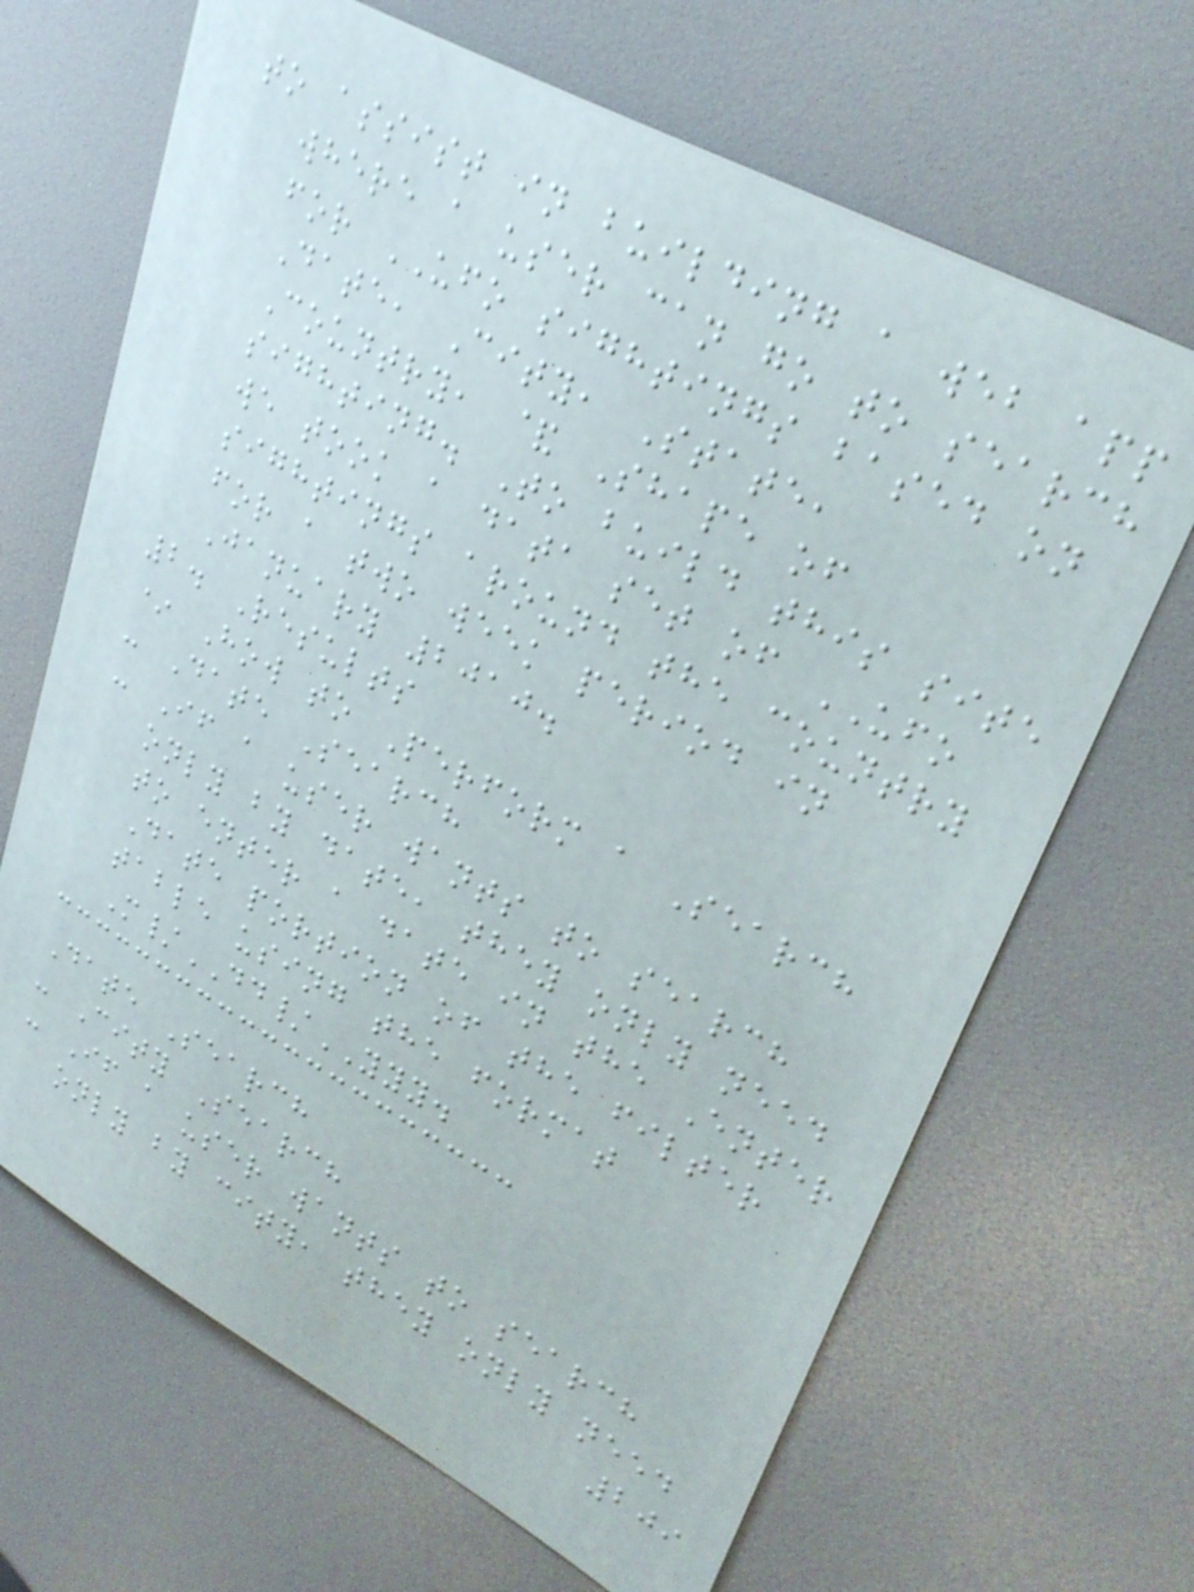to assist in building a web app
where a user can go to search
for UFO sightings based on
Date, City, State,
Country, & Shape of
sighting. To build this site
we took a data set of UFO
sightings around the country
for a two week period in
January 2010.
2. Results
* How to Perform a Search
- Date Search
- If a user wants to search
only by date, they only need
to enter a date in the Enter
Date portion of the filter
table using the format
M/DD/YYY.
Date Search
- City Search
- If a user wants to search
only by city, they only need
209
